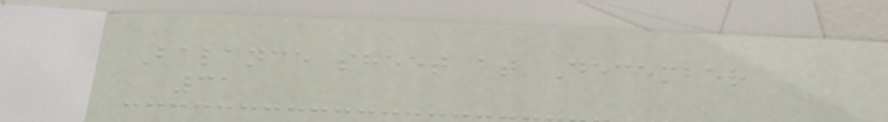Balance sheet at December
31
